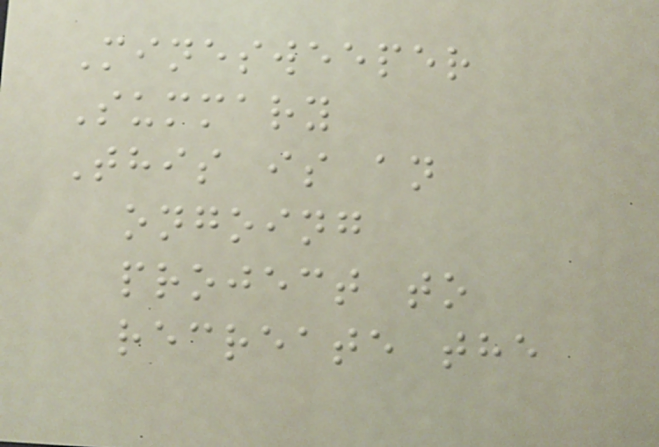Minesweeper
Summary
This is an
ongoing
project to
recreate the
